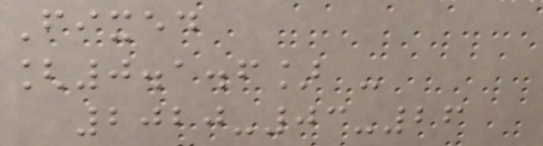Fixed
[0.1.6] -
2020-03-26
